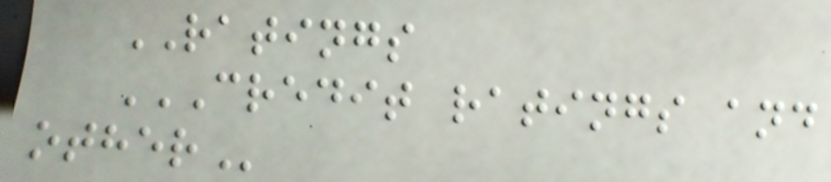RATINGS
CREDIT RATINGS AND
OTHER
